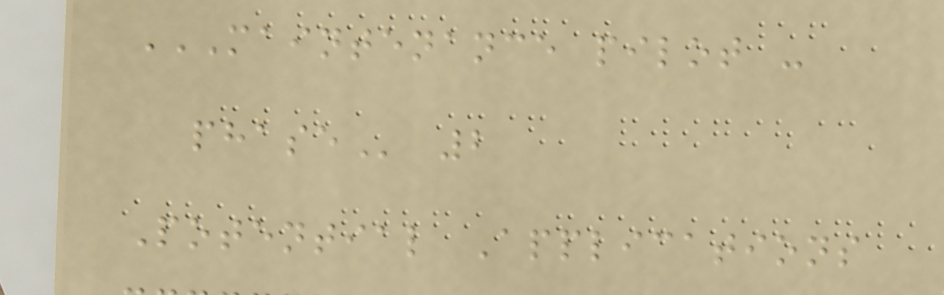MAINTENANCE PILOT -
PHASE 2
Potential Applications
